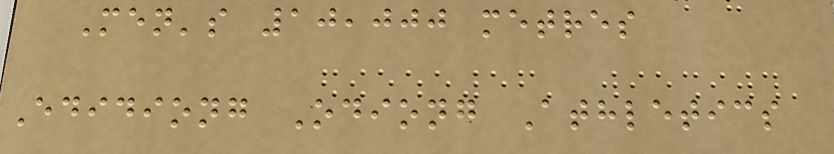Men's 10,000 metres
Edidiong Odiong Athletics
